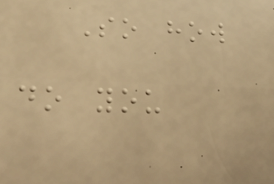So how
do you
